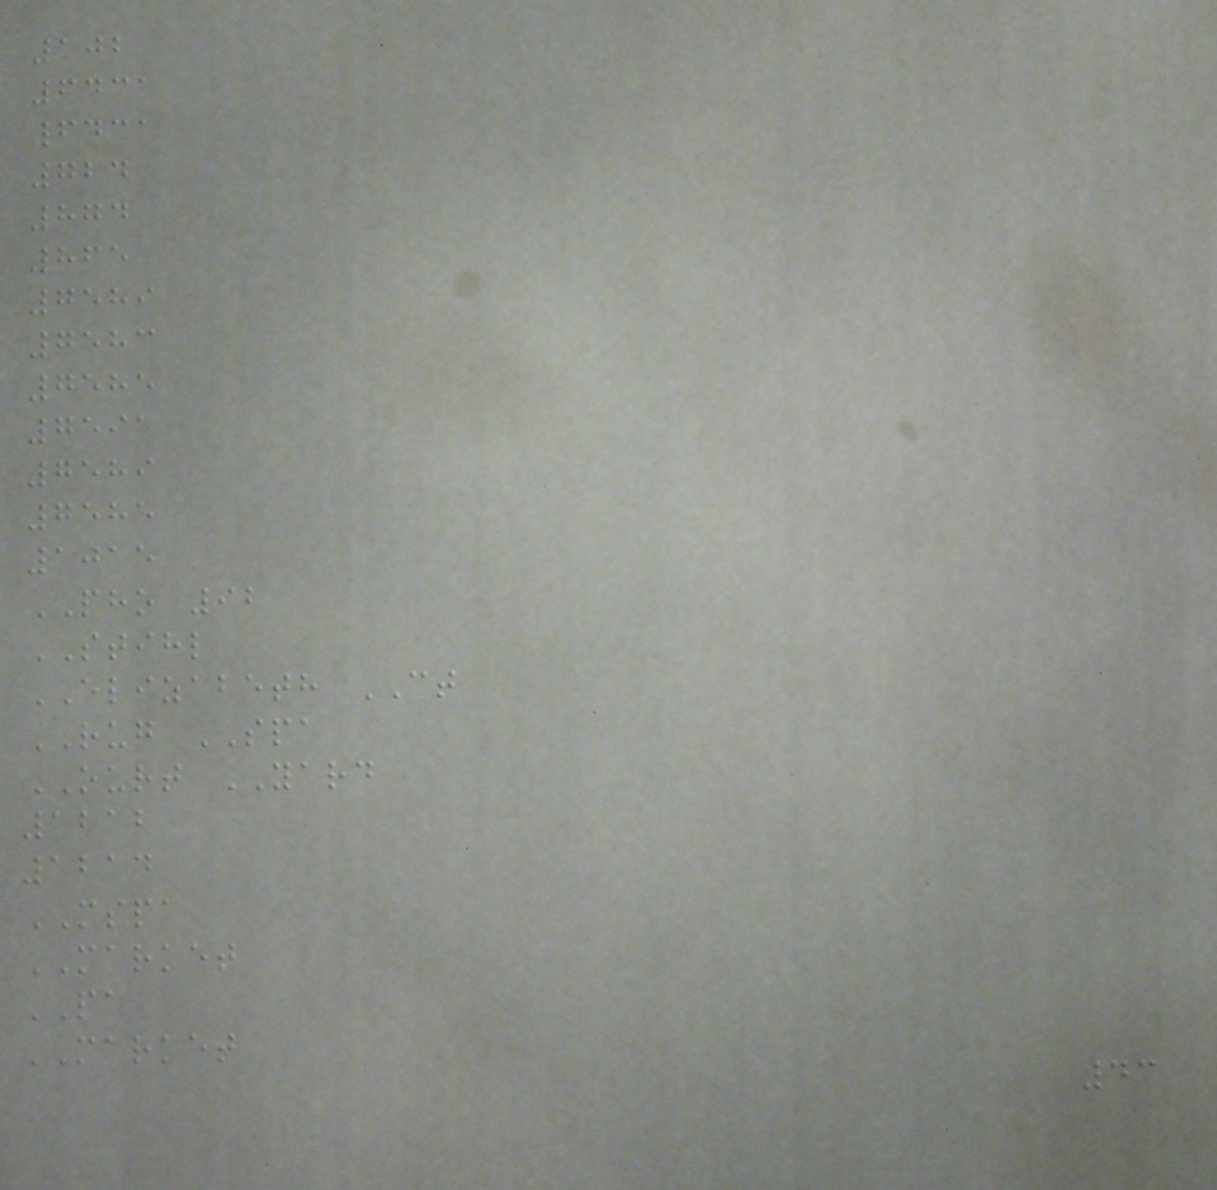102
6431
6431
724
874
865
7589
7583
7585
7591
7589
7585
1015
PHO 92
STIHL
ELIZABETH CT
RUG SPA
OURT YARD
1212
1214
MSPA
MARKET
PA
MARKET
43
